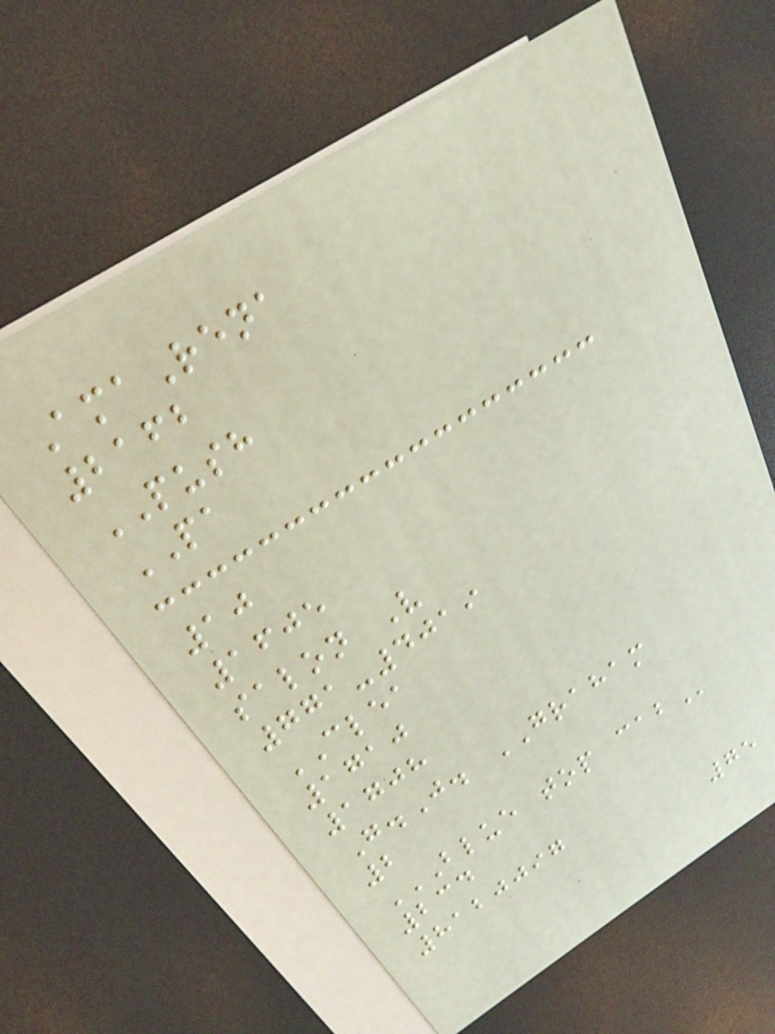AmaRena
2162
PUSH
PA
10
1605
salon V
771-4019
CLEA
1710
1708
G.J. GRAHAM
2
BLUE TOP CAB
234
8120097
75
